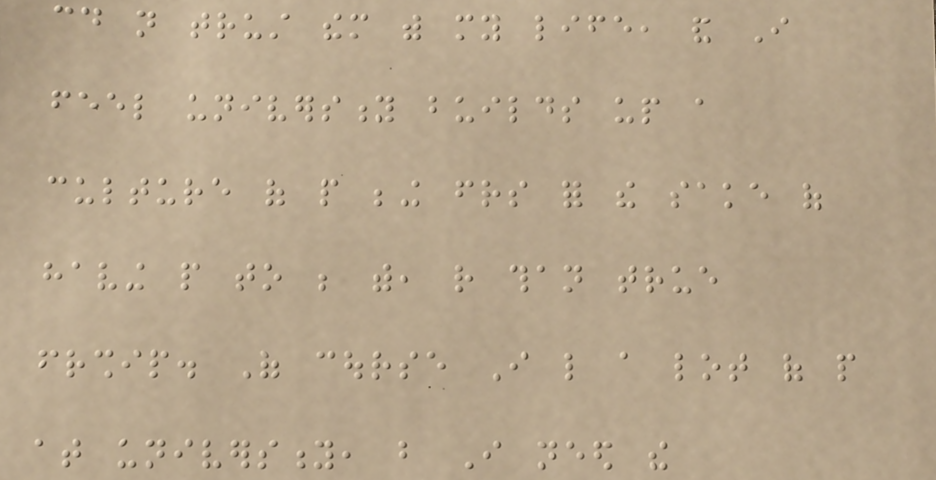could not trust them with my life, and I
feel university builds up a
culture of people being friends for the sake of
having people to be with, rather than true
friendship. Of course I like a lot of people
at university, but I need the
